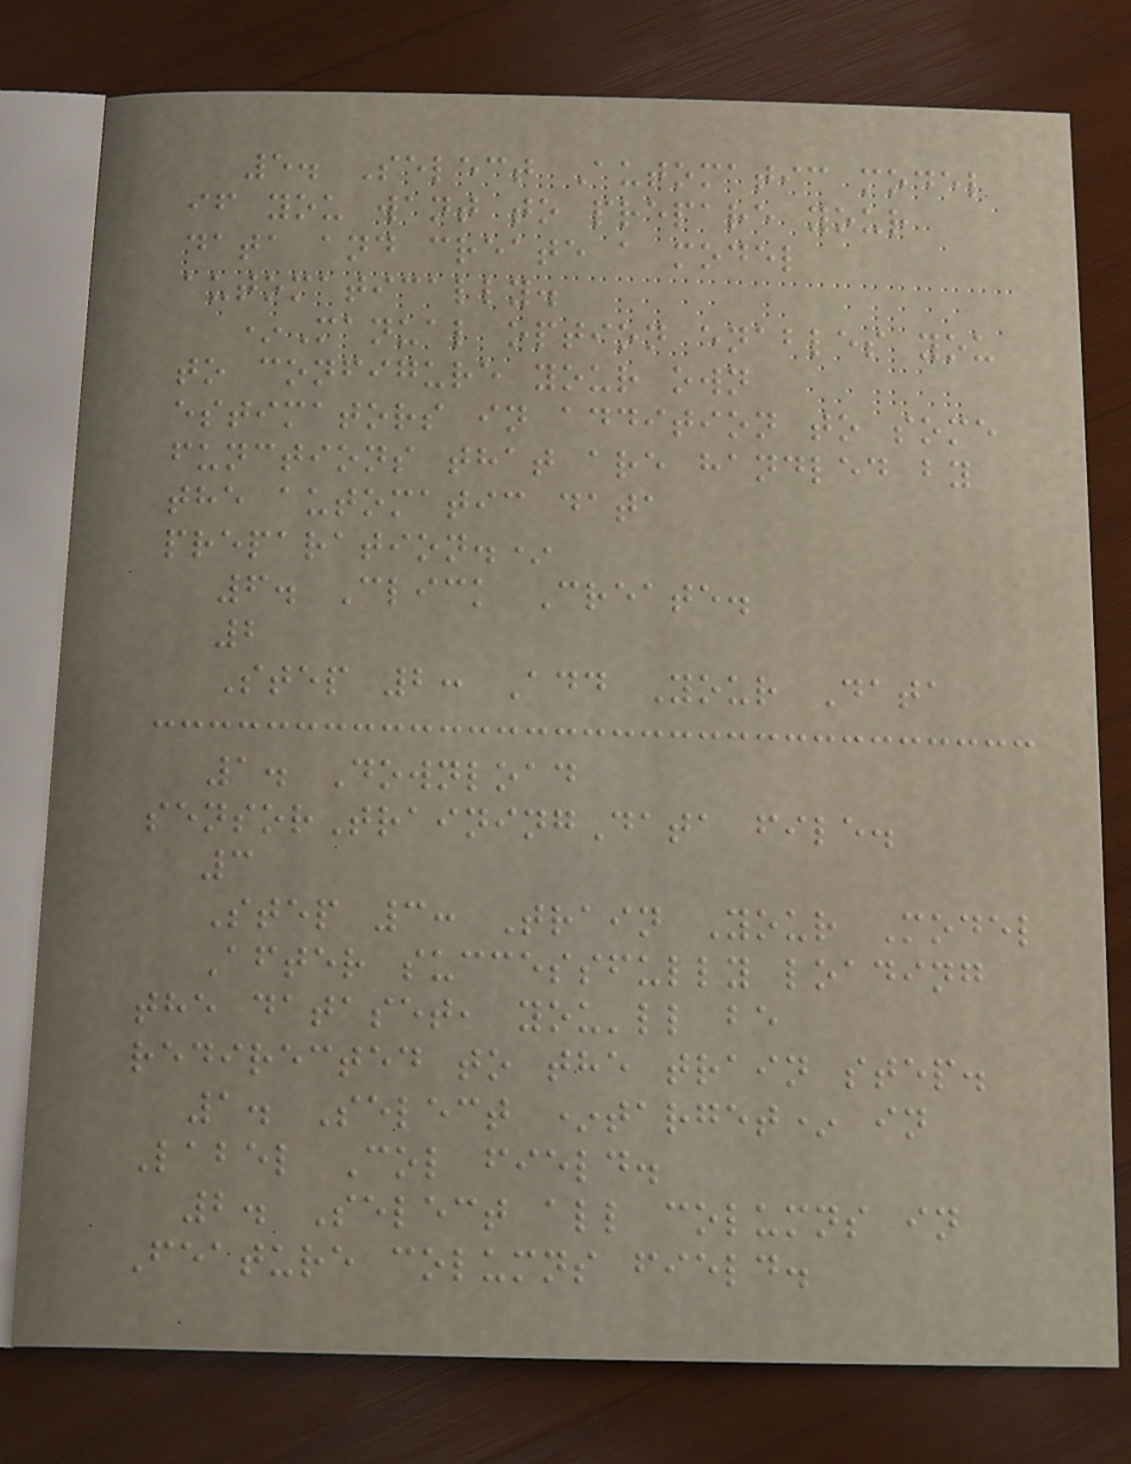5. Select Automatic model
if you want to prepare your
data and create a model
automatically.
*Manual option enables you
to configure your own
estimators in addition to some
functions that are handled by
the automatic data
preparation.*
6. Click Create.
2
Step 2: Add Your Data
1. Download
sensorTrainingData file.
3
Step 3: Train Your Model
After successfully loading
the dataset, you'll be
redirected to the train step.
1. Select *target* in
Label Col field.
2. Select all columns in
Feature columns field.
